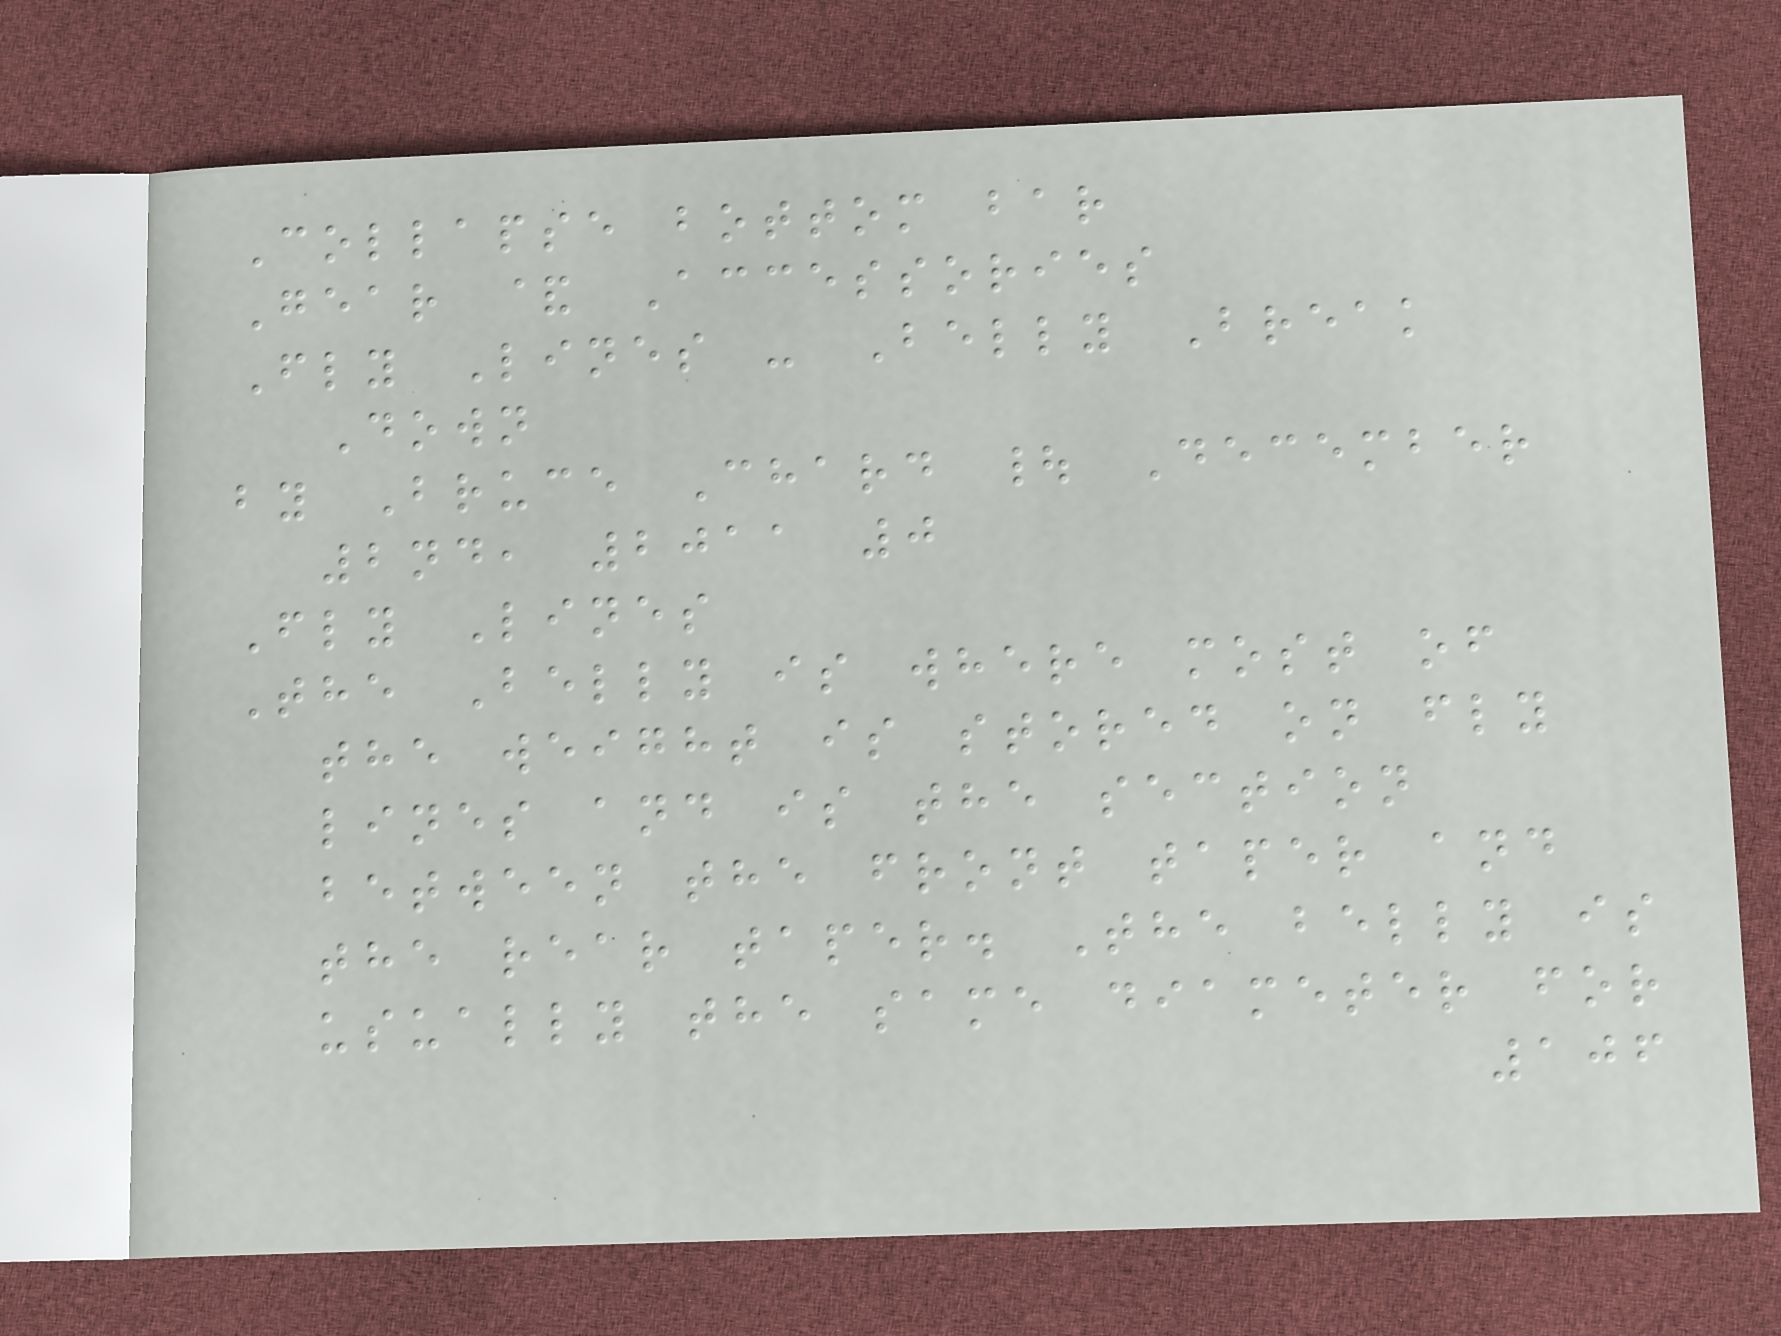Collapse bottom bar
Gear & Accessories
Fly Lines - Belly Break
Down
by Bruce Chard | December
2nd, 2011 0
Fly Lines
The Belly is where most of
the weight is stored on fly
lines and is the section
between the front taper and
the rear taper. The belly is
usually the same diameter for
106
